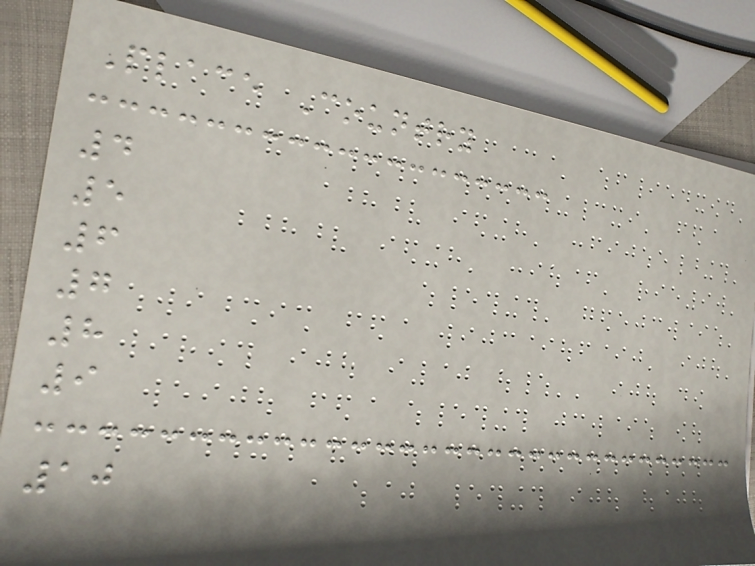Place Country
4
5
6
7
8
9
10
